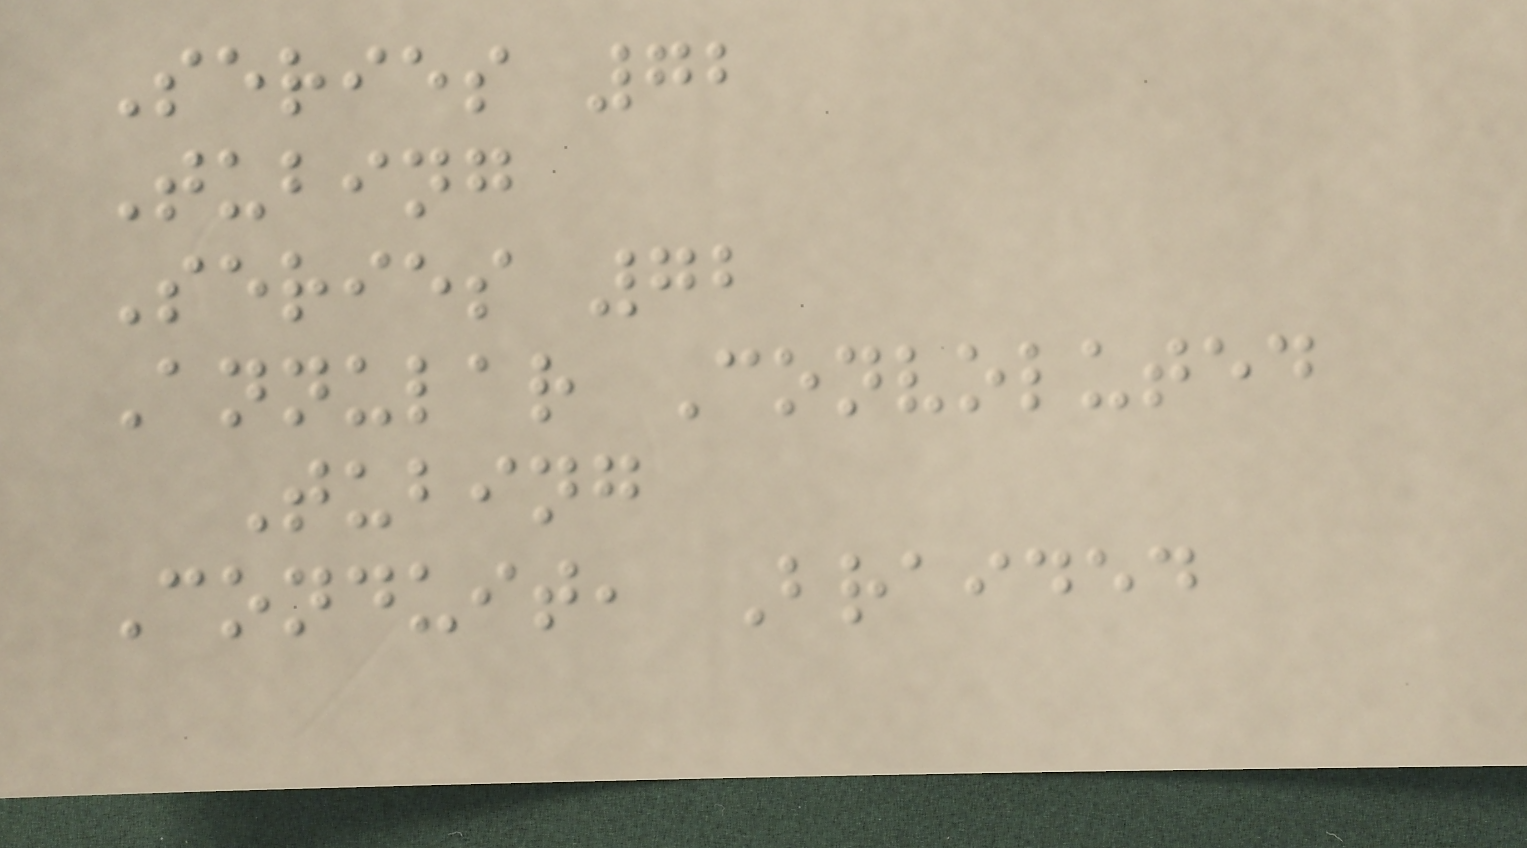Series 72
Tubing
Series 72
Annular Convoluted
Tubing
Conduit, Braided
